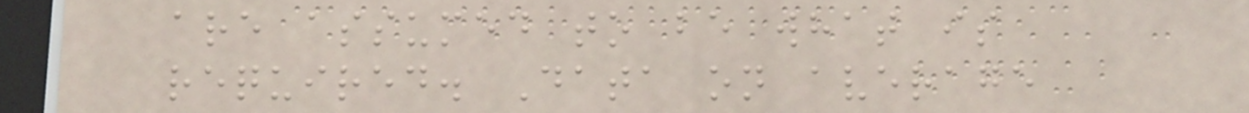are assumed to be what is
required. Data on average
